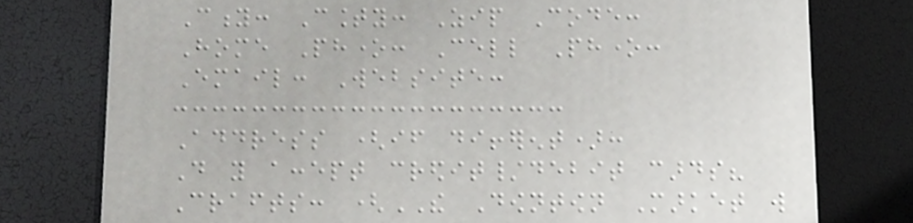City: County: Zip Code:
Home Phone: Cell Phone:
Email: Website:
Address (if different):
Do you accept credit/debit cards?
Crafts: (THE Downtown Market will
